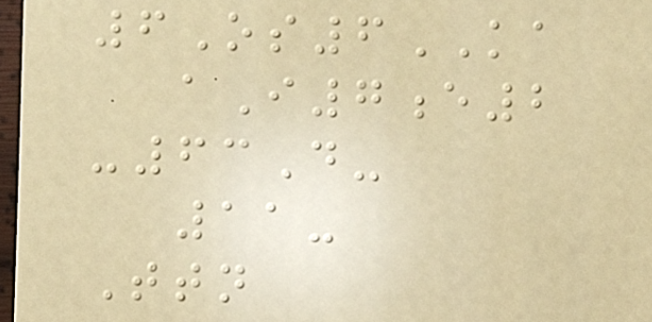6Os6KA
aI7e2
-63D-
11-
Ttn
